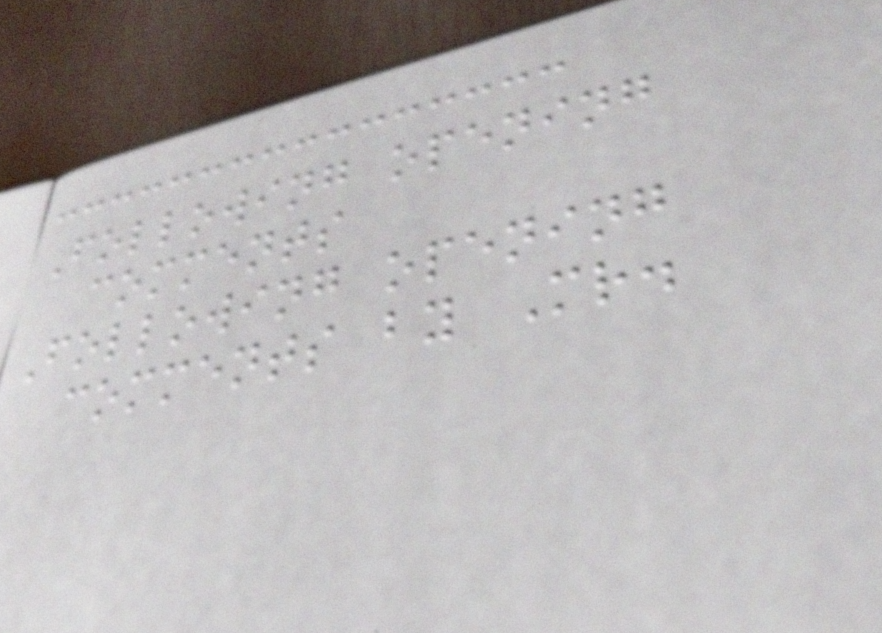Following opening
comments
Following opening
comments by Mr.
